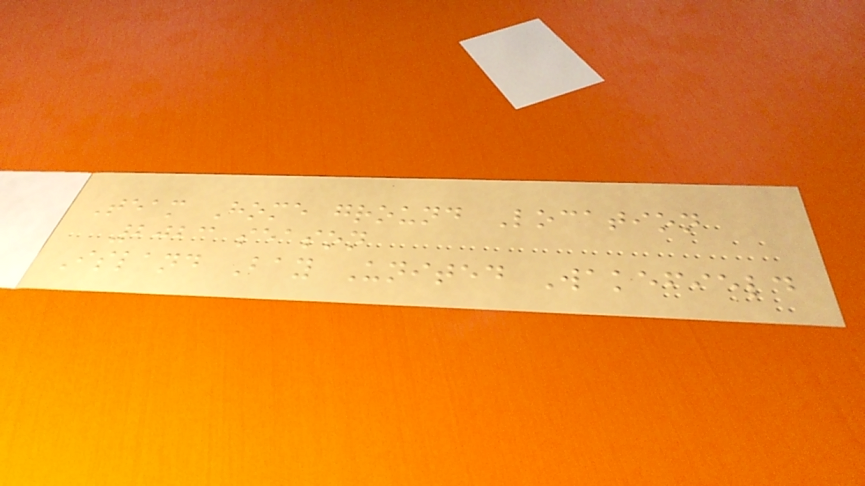Team Home ground Location
2023 season
Island Bay United Wakefield
